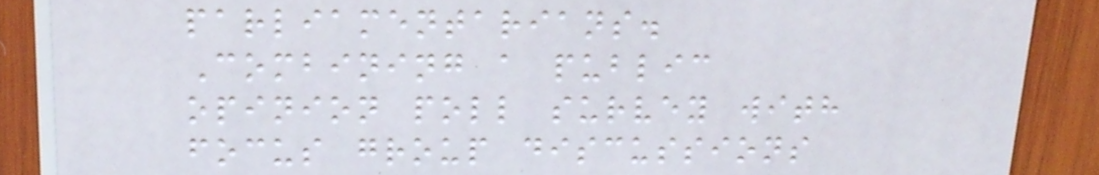parliamentarians.
Combining a public
opinion poll survey with
focus group discussions
